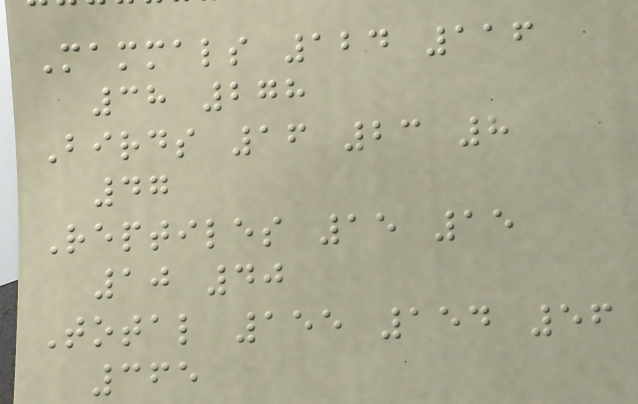Mammals 124 116
38 278
Birds 16 23 8
47
Reptiles 15 15
10 40
Total 155 154 56
365
